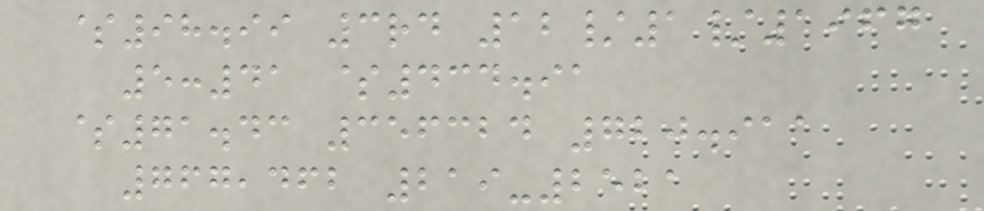$98.99 3rd 12/1/1967
5:41 $434.91
$71.43 356324 720.911
767,462 219-2521
